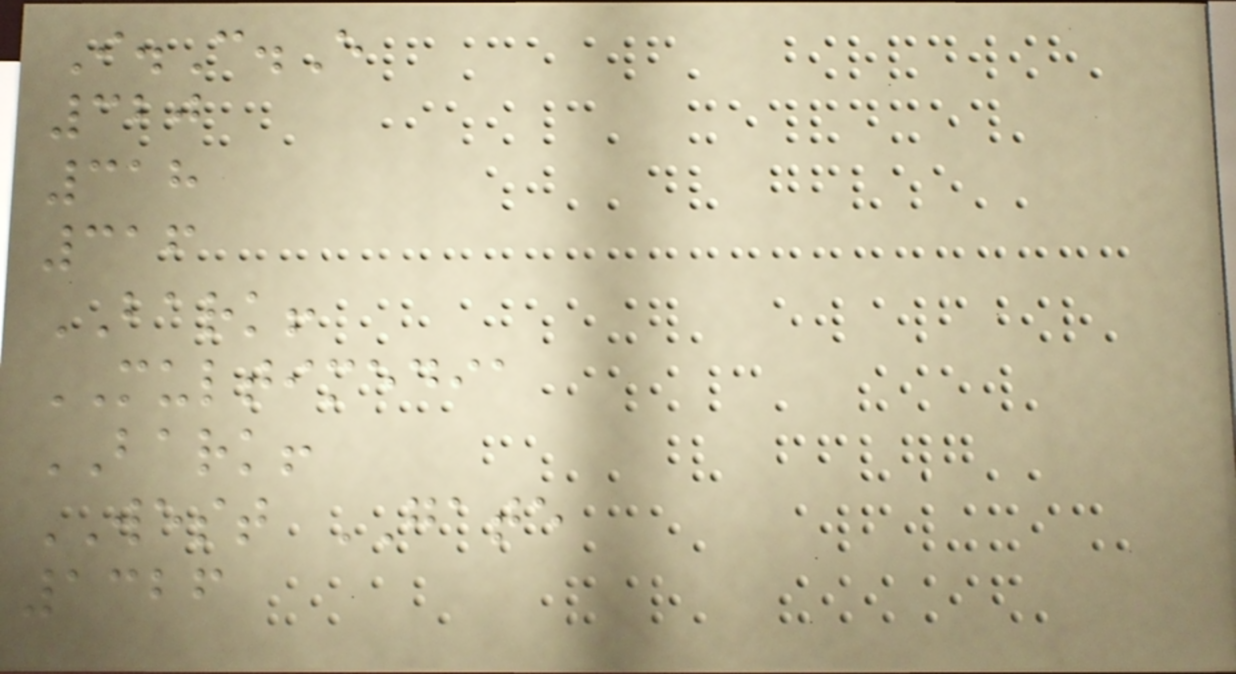I.C.E
320
318
316
BARK!
MULTIMEDIA
BARK!
WEST GATE
1326
